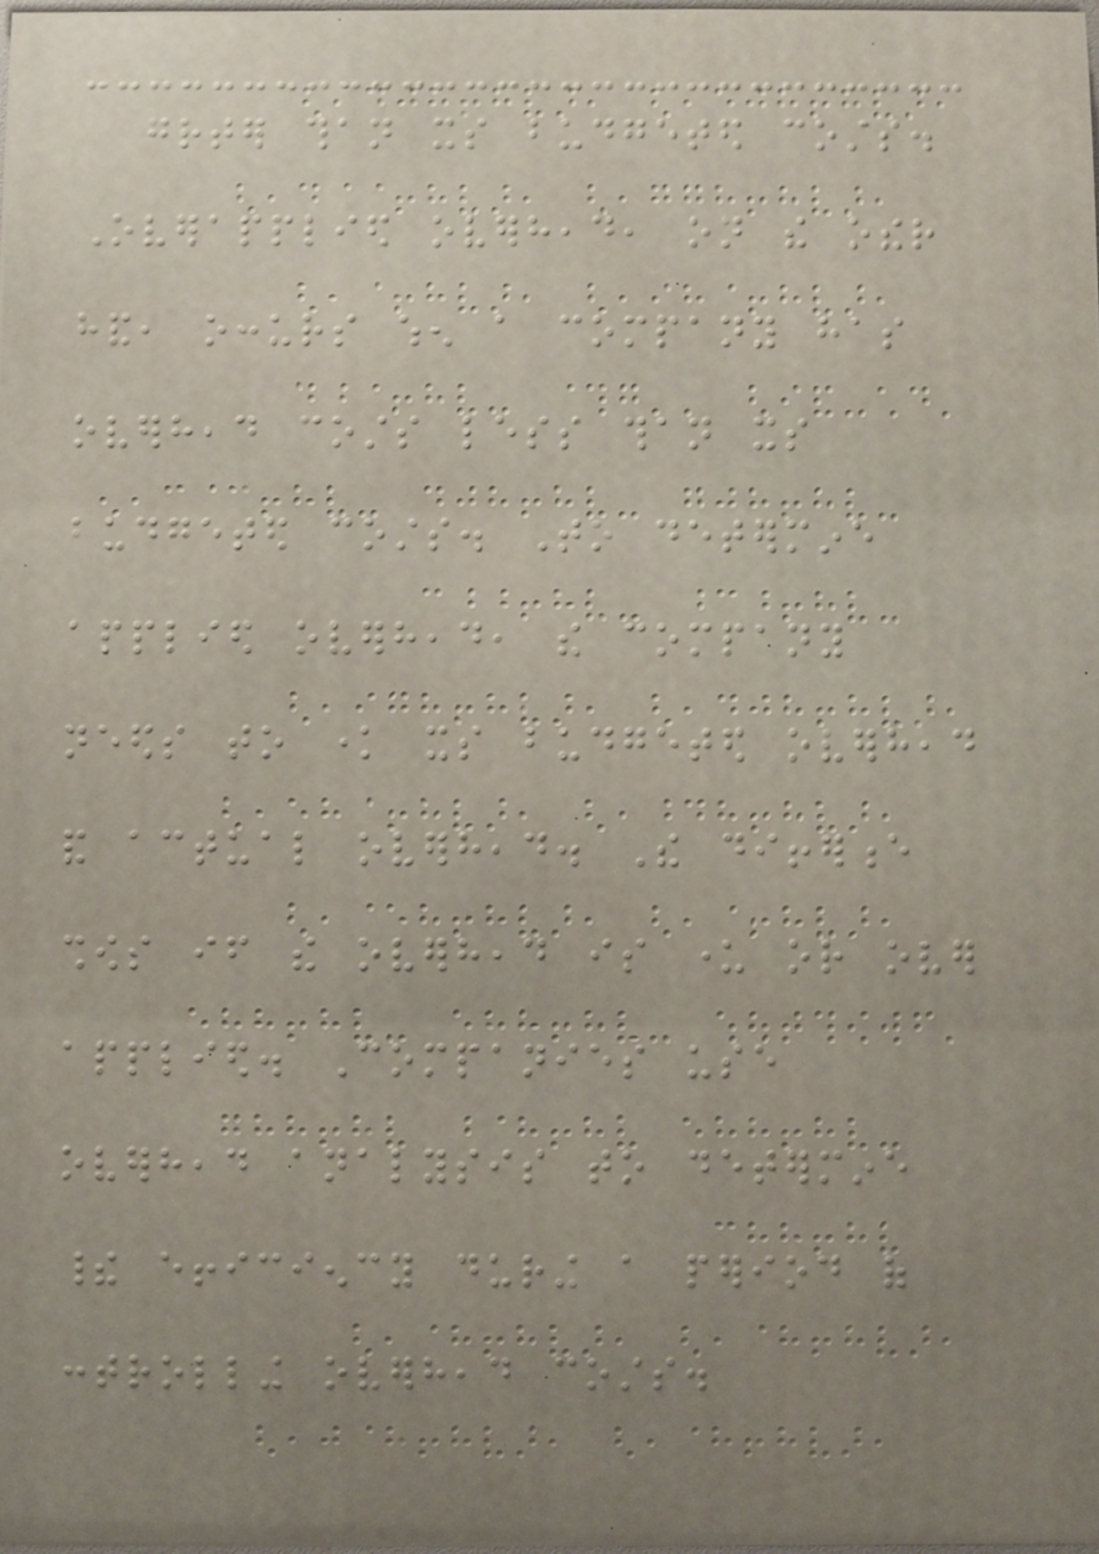greater than its budgeted costs.
Overapplied overhead, on the other
hand, occurs when a company has
overhead costs less than its
budgeted costs. To determine
applied overhead, the company
needs to know its budgeted overhead
and actual overhead. The difference
shows if the overhead is under or over
applied. Companies use
overhead analysis to determine
their efficiency during a period of
controlling overhead costs.
